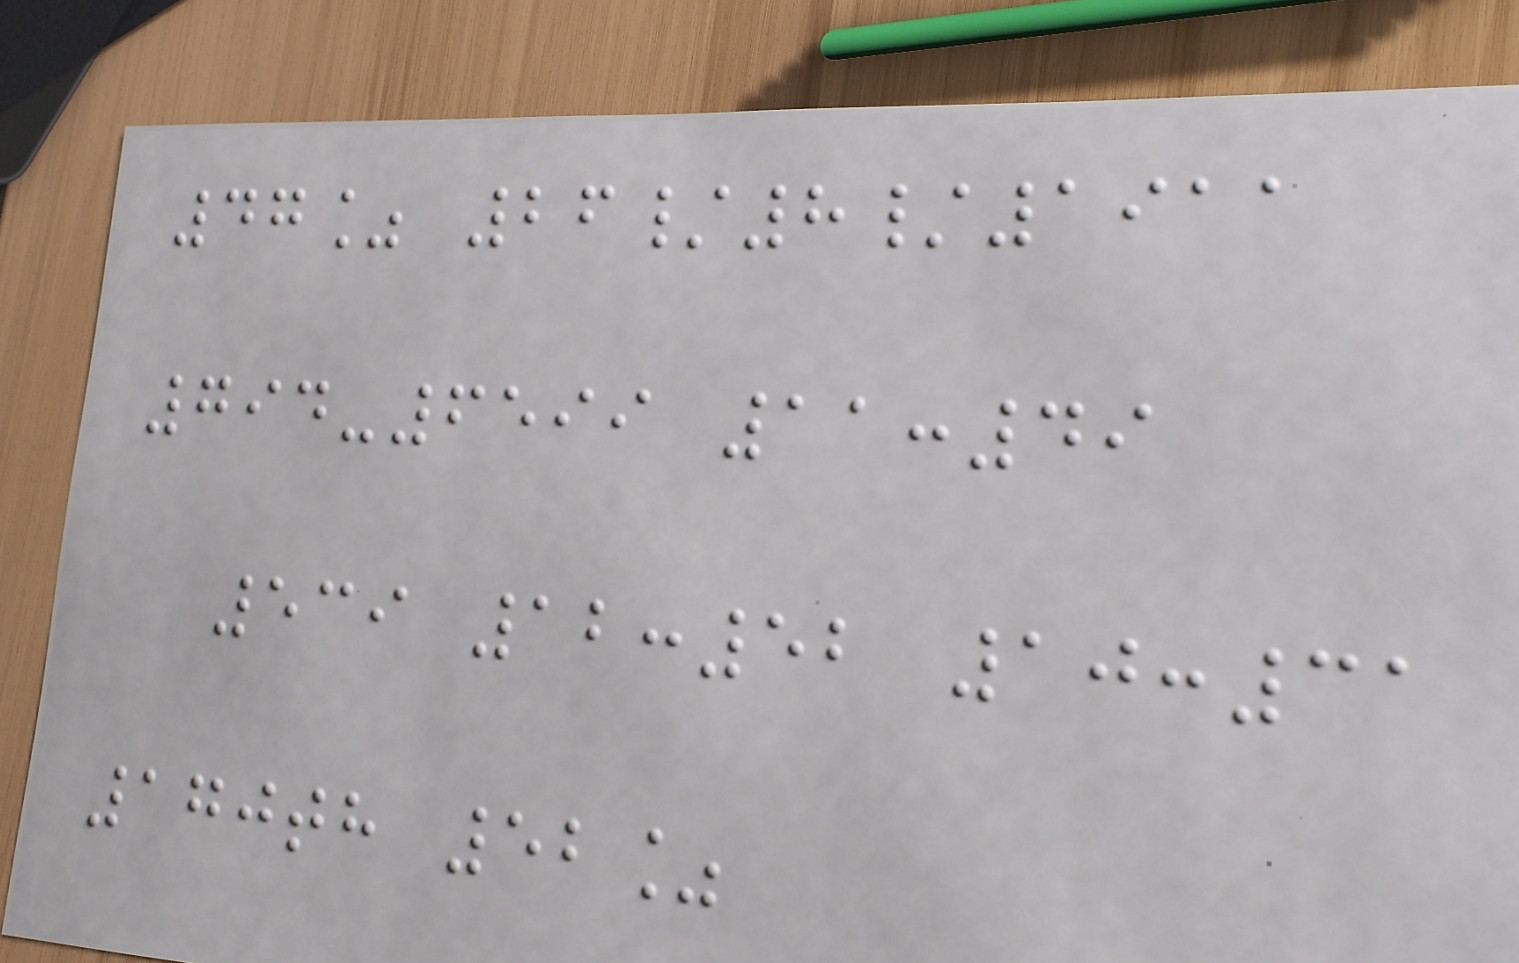47% 26/8/1911
794-6599 11:49
539 12:52 10:31
170th 52%
